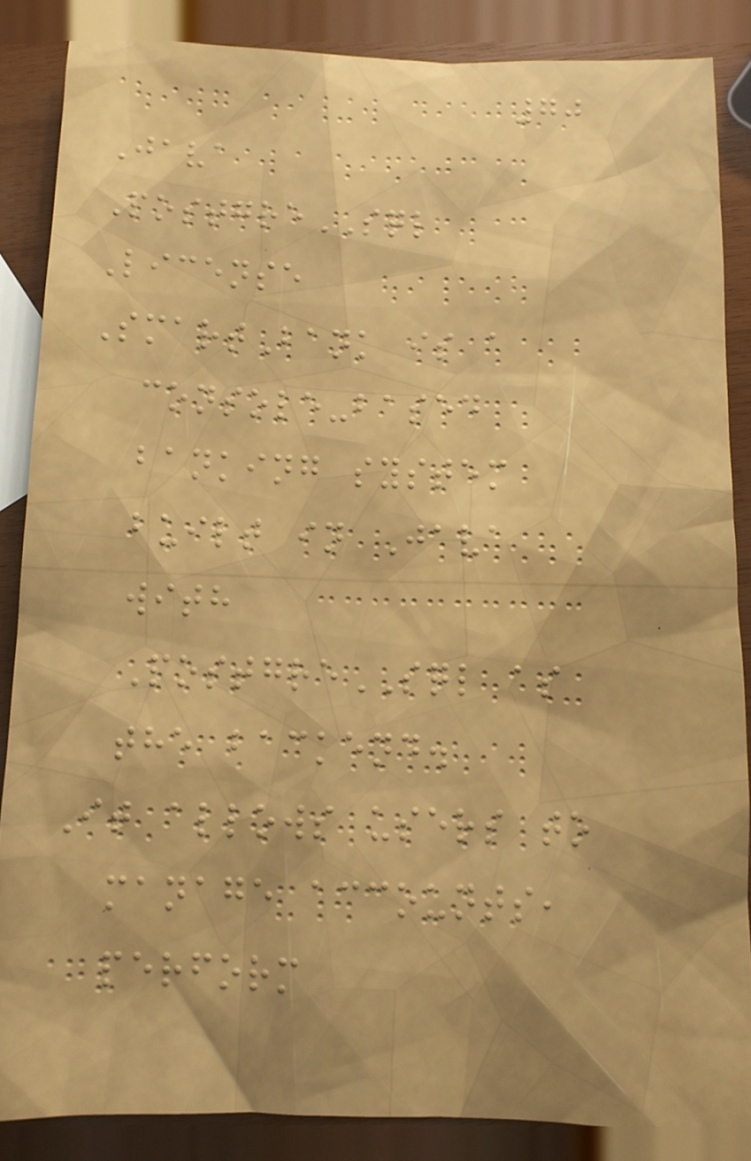70
Java
PostgreSQL
License
SmartBank is a
console-based
banking system
built in Java
with
PostgreSQL as
the backend.
It allows users to
manage accounts,
perform
